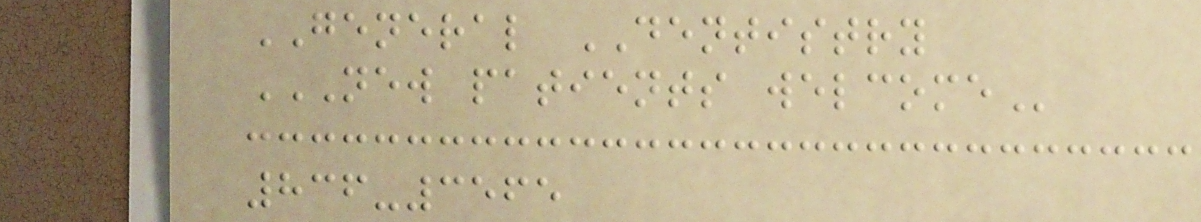GENERAL DENTISTRY
NEW PATIENTS WELCOME
836-3565
